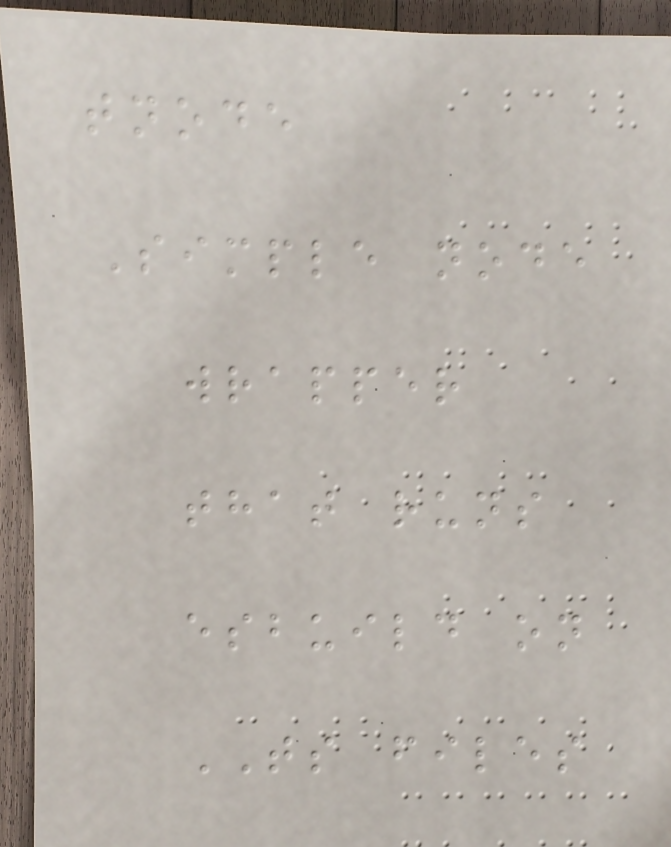tnode
Simple node
wrapper
that runs
esbuild on
TS files
